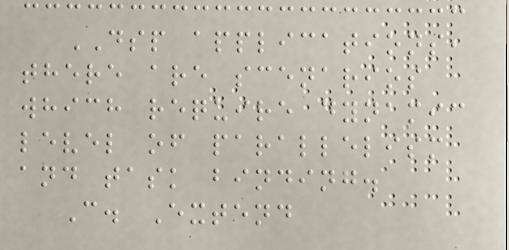DSP applications,
there are scenarios
which require dynamic
level of parallelism
and task binding.
C. Extend
